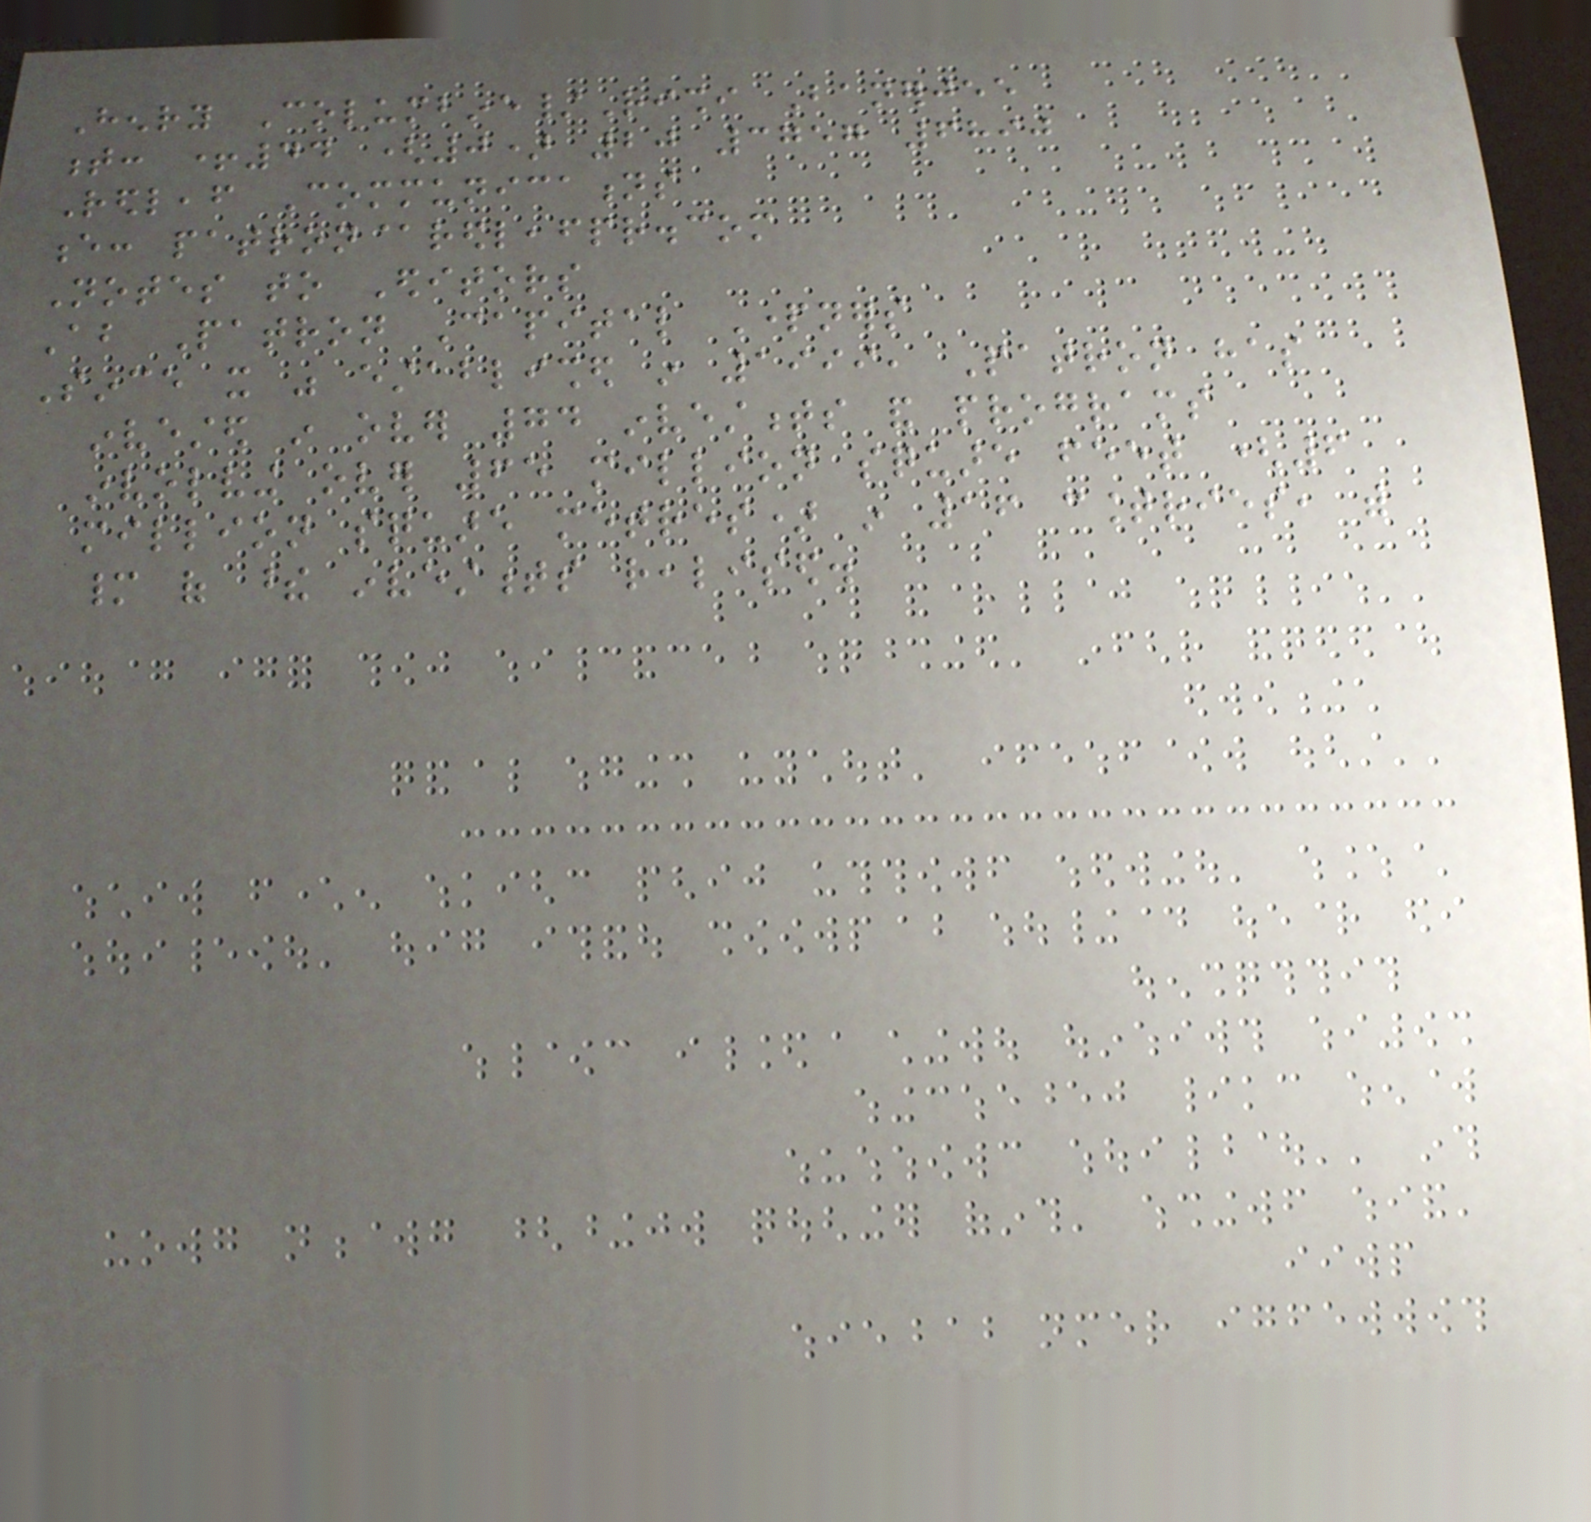Henry Columbine/Rishi Banerjee
t: +44 (0) 20 3757 6890
Redleaf Communications
e: patron@redleafpr.com
Notes to Editors
About Patron Capital Partners
Since it was established in 1999, Patron has
invested in over 74 investments and programs
involving over 65 million square feet (6
million square metres) in 16 countries, with
many of these investments realised.
